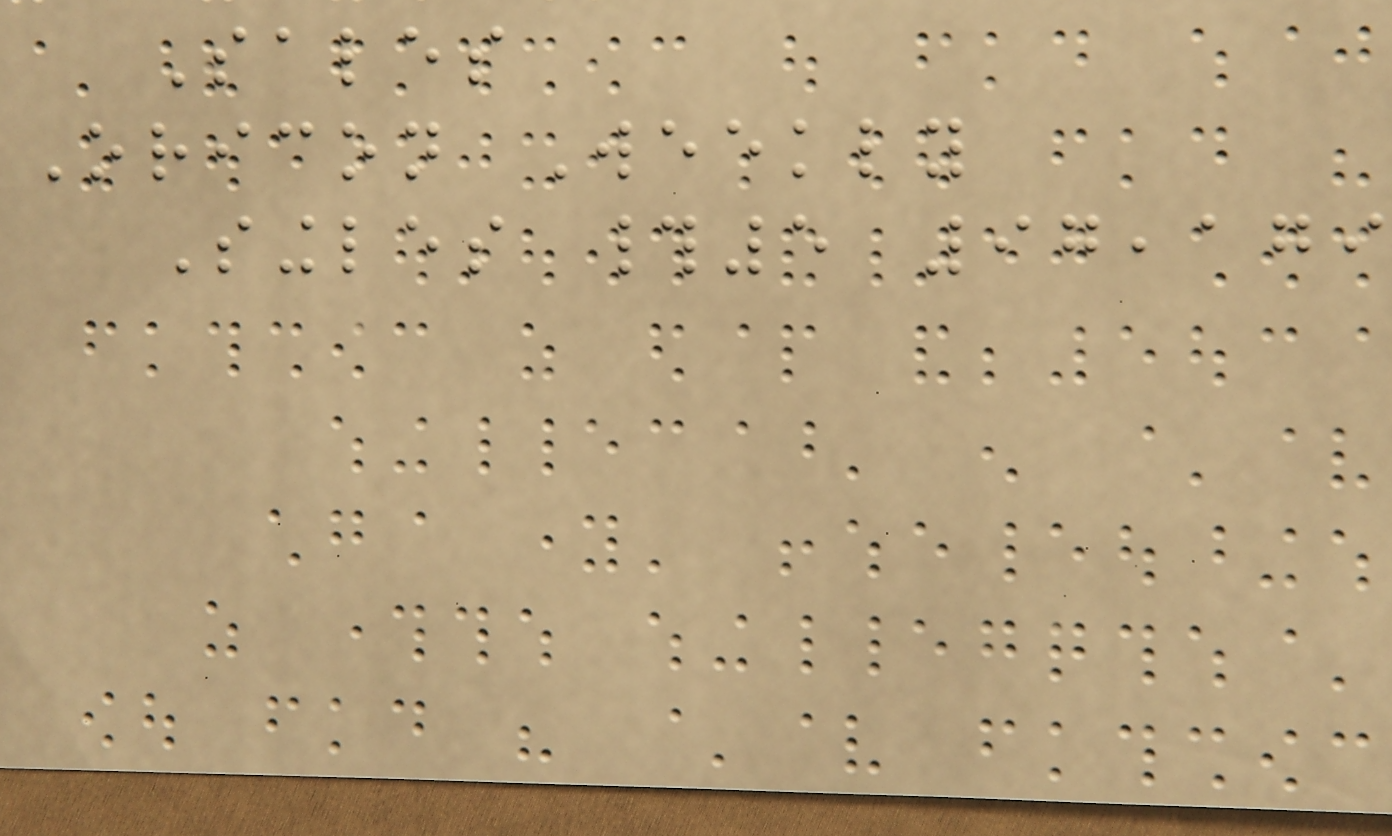Sales
Oricon Weekly
Singles #5 97,179
